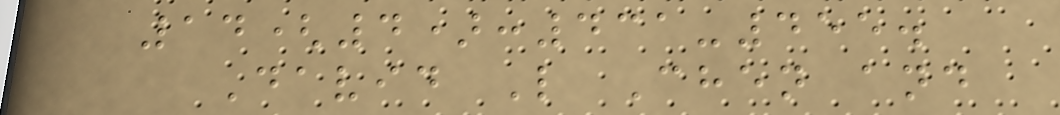14(4):431-455.
David L Chen and
